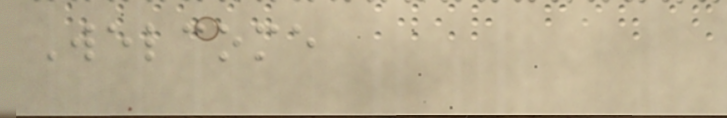Welcome
